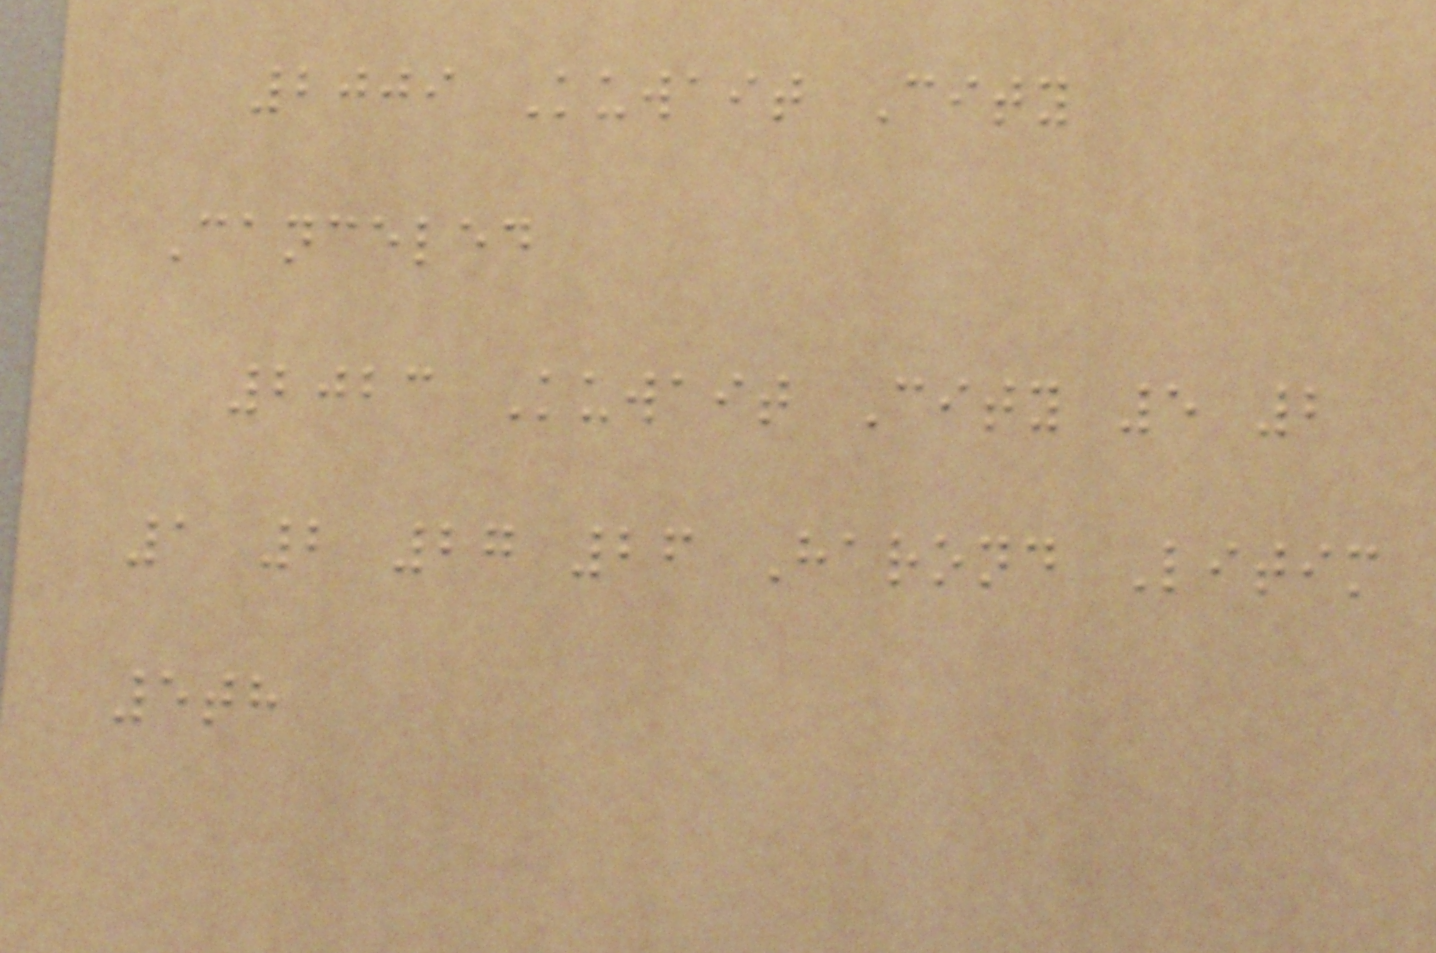2009 Kuwait City
Canceled
2023 Kuwait City 5 2
1 2 27 26 Harond Litim
5th
